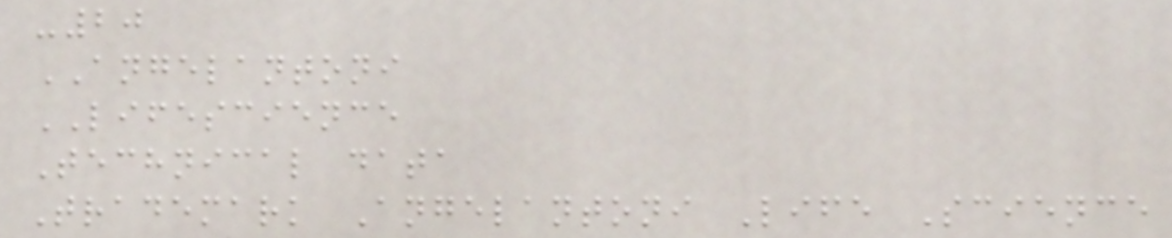-20
ANGELANTONI
LIFESCIENCE
Technical data
Trademark Angelantoni Life Science
